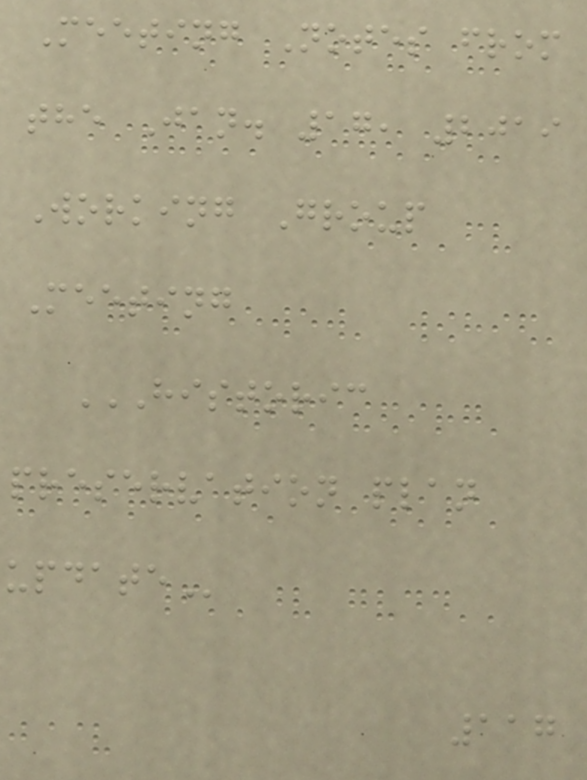Meeting Notes from
the Jan. 17, 2019
Working Group
Meeting
HISTORIC
PRESERVATION PLAN
UPDATE
117
